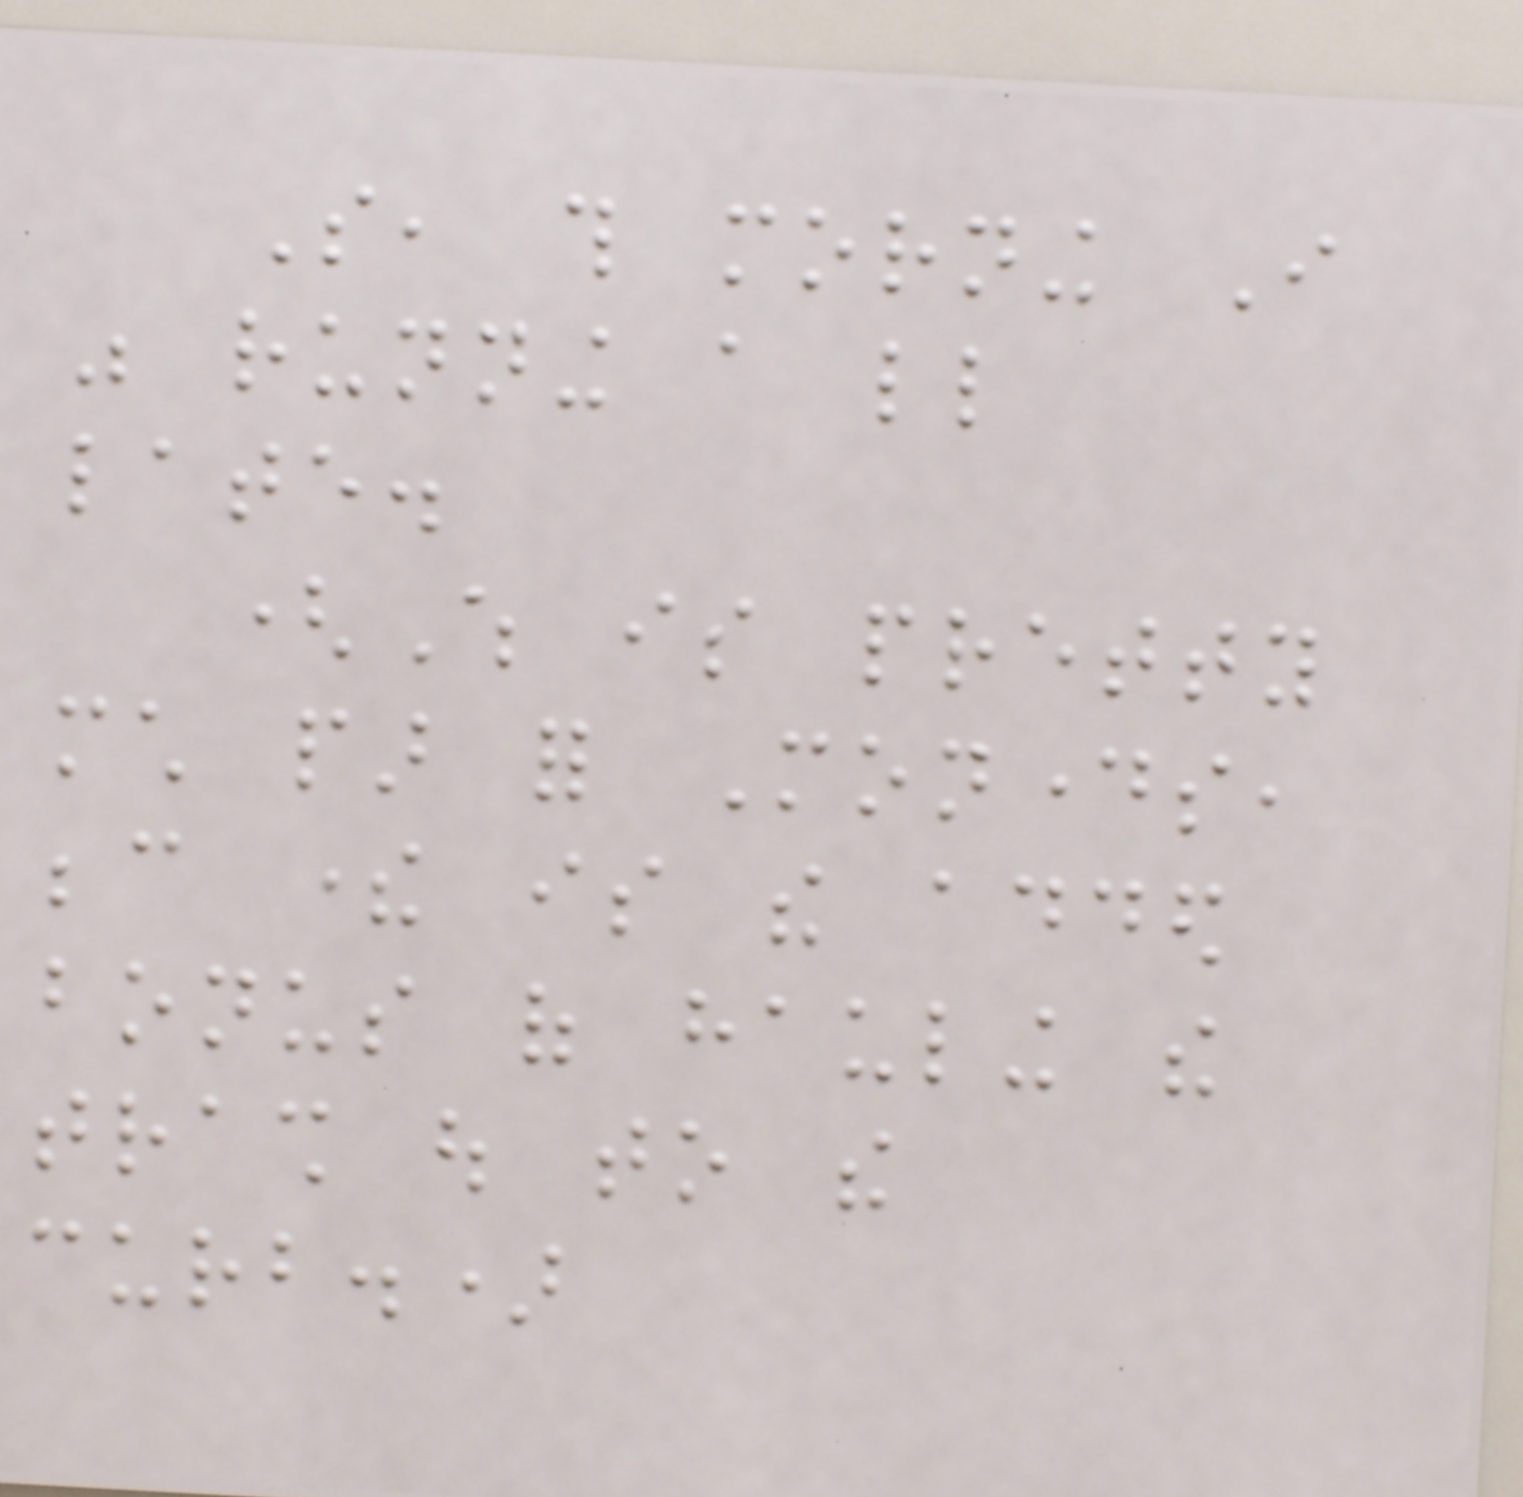So, this morning I
was running a little
late.
(Which is pretty
much par for Mondays,
because there is the added
bonus of hauling the
trash out to the
curb.)
